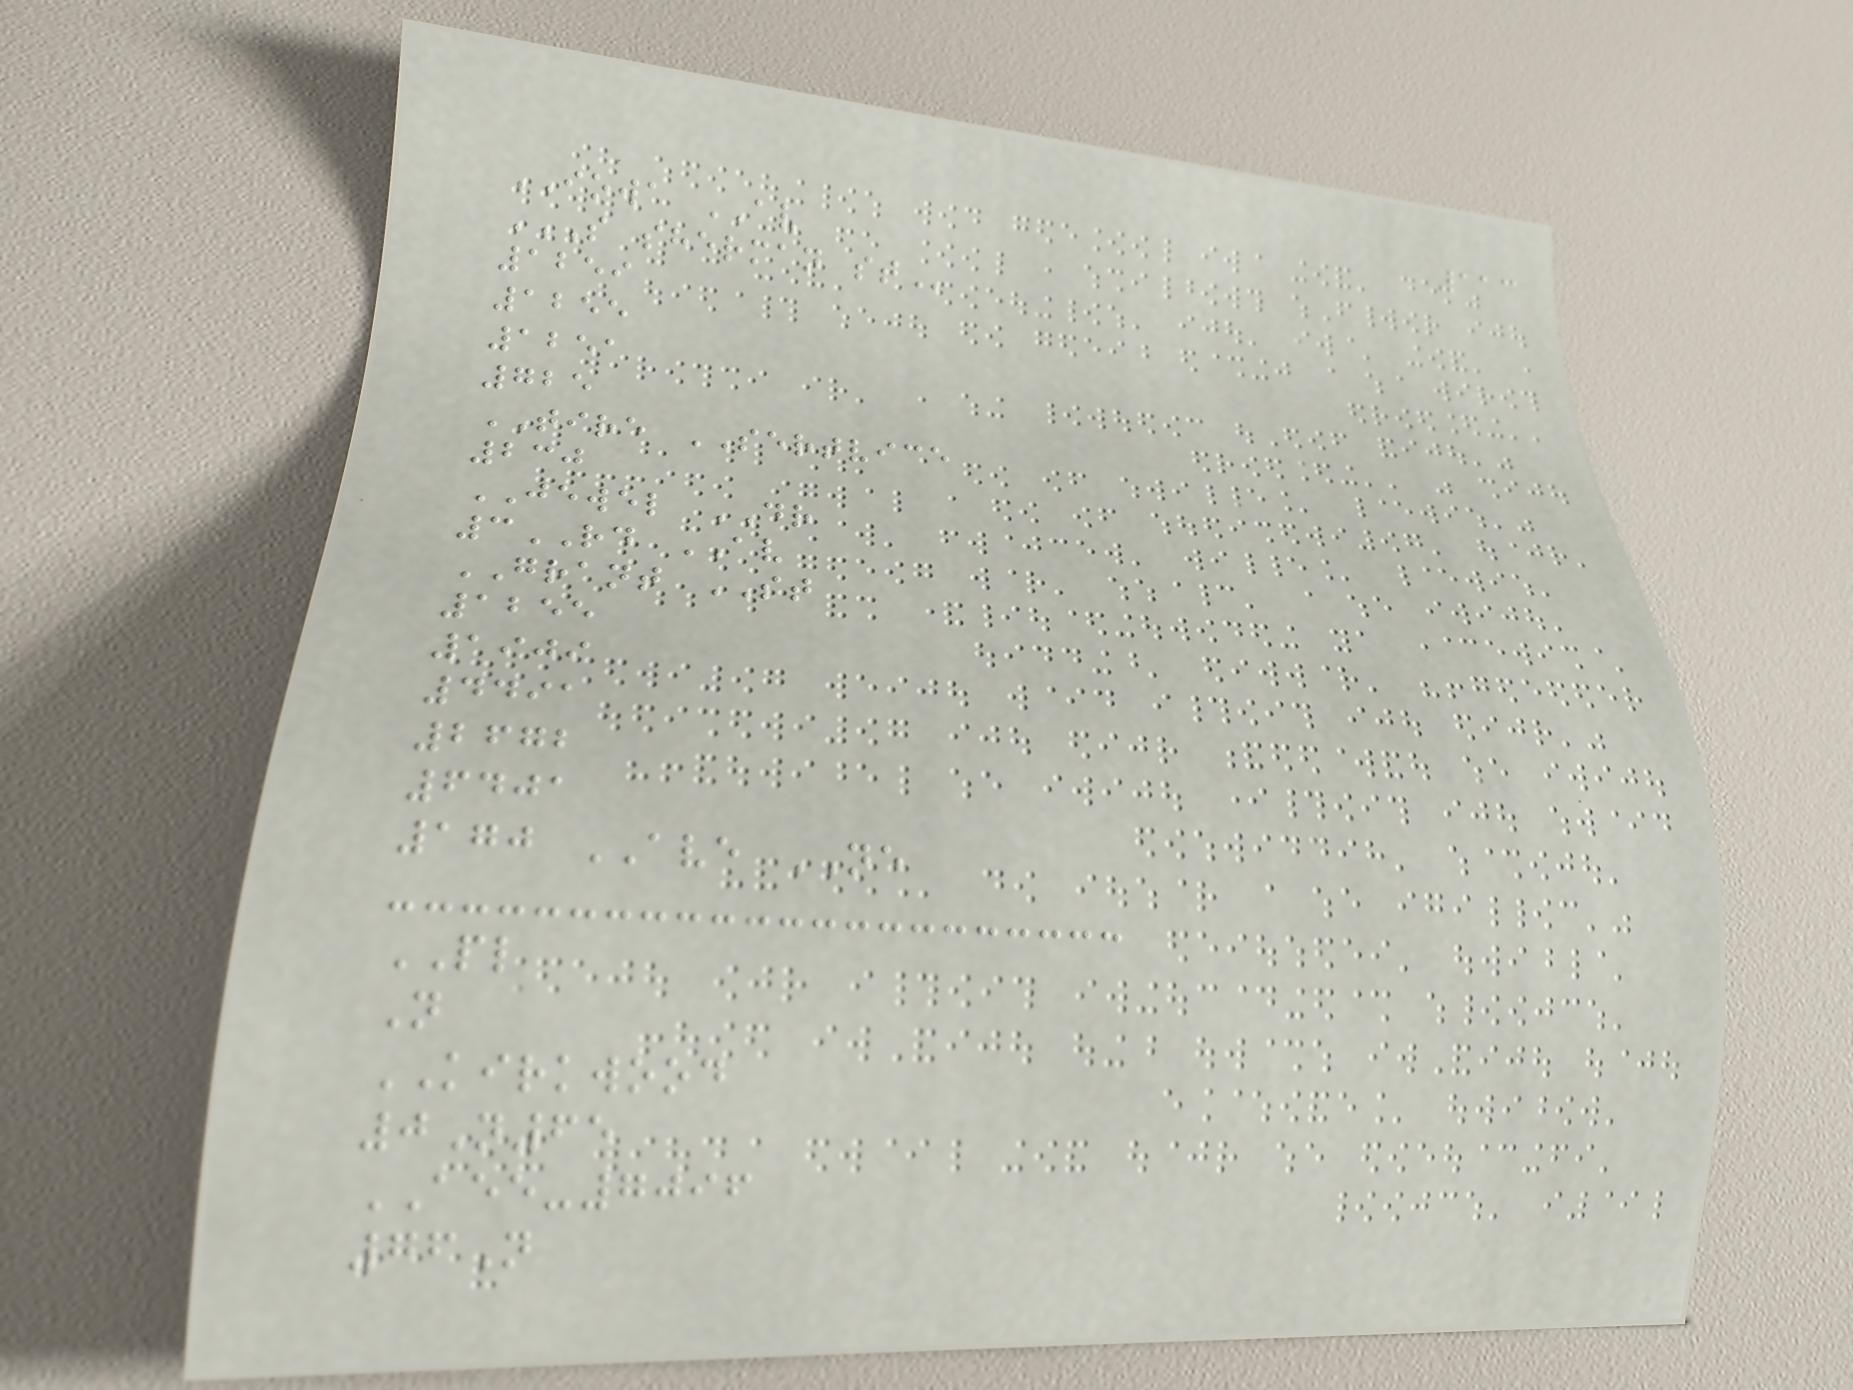113
IOWA AV
S SHERMAN ST
1259
1255
1251
725
TIRE SERTVICE
230
JEWEL DR
3RD AV
GRANT ST
1255
1909
4491
2672
6401
170 AVE NE
PL
N
KIRKWOOD
0N65
AEE-7096
76N
